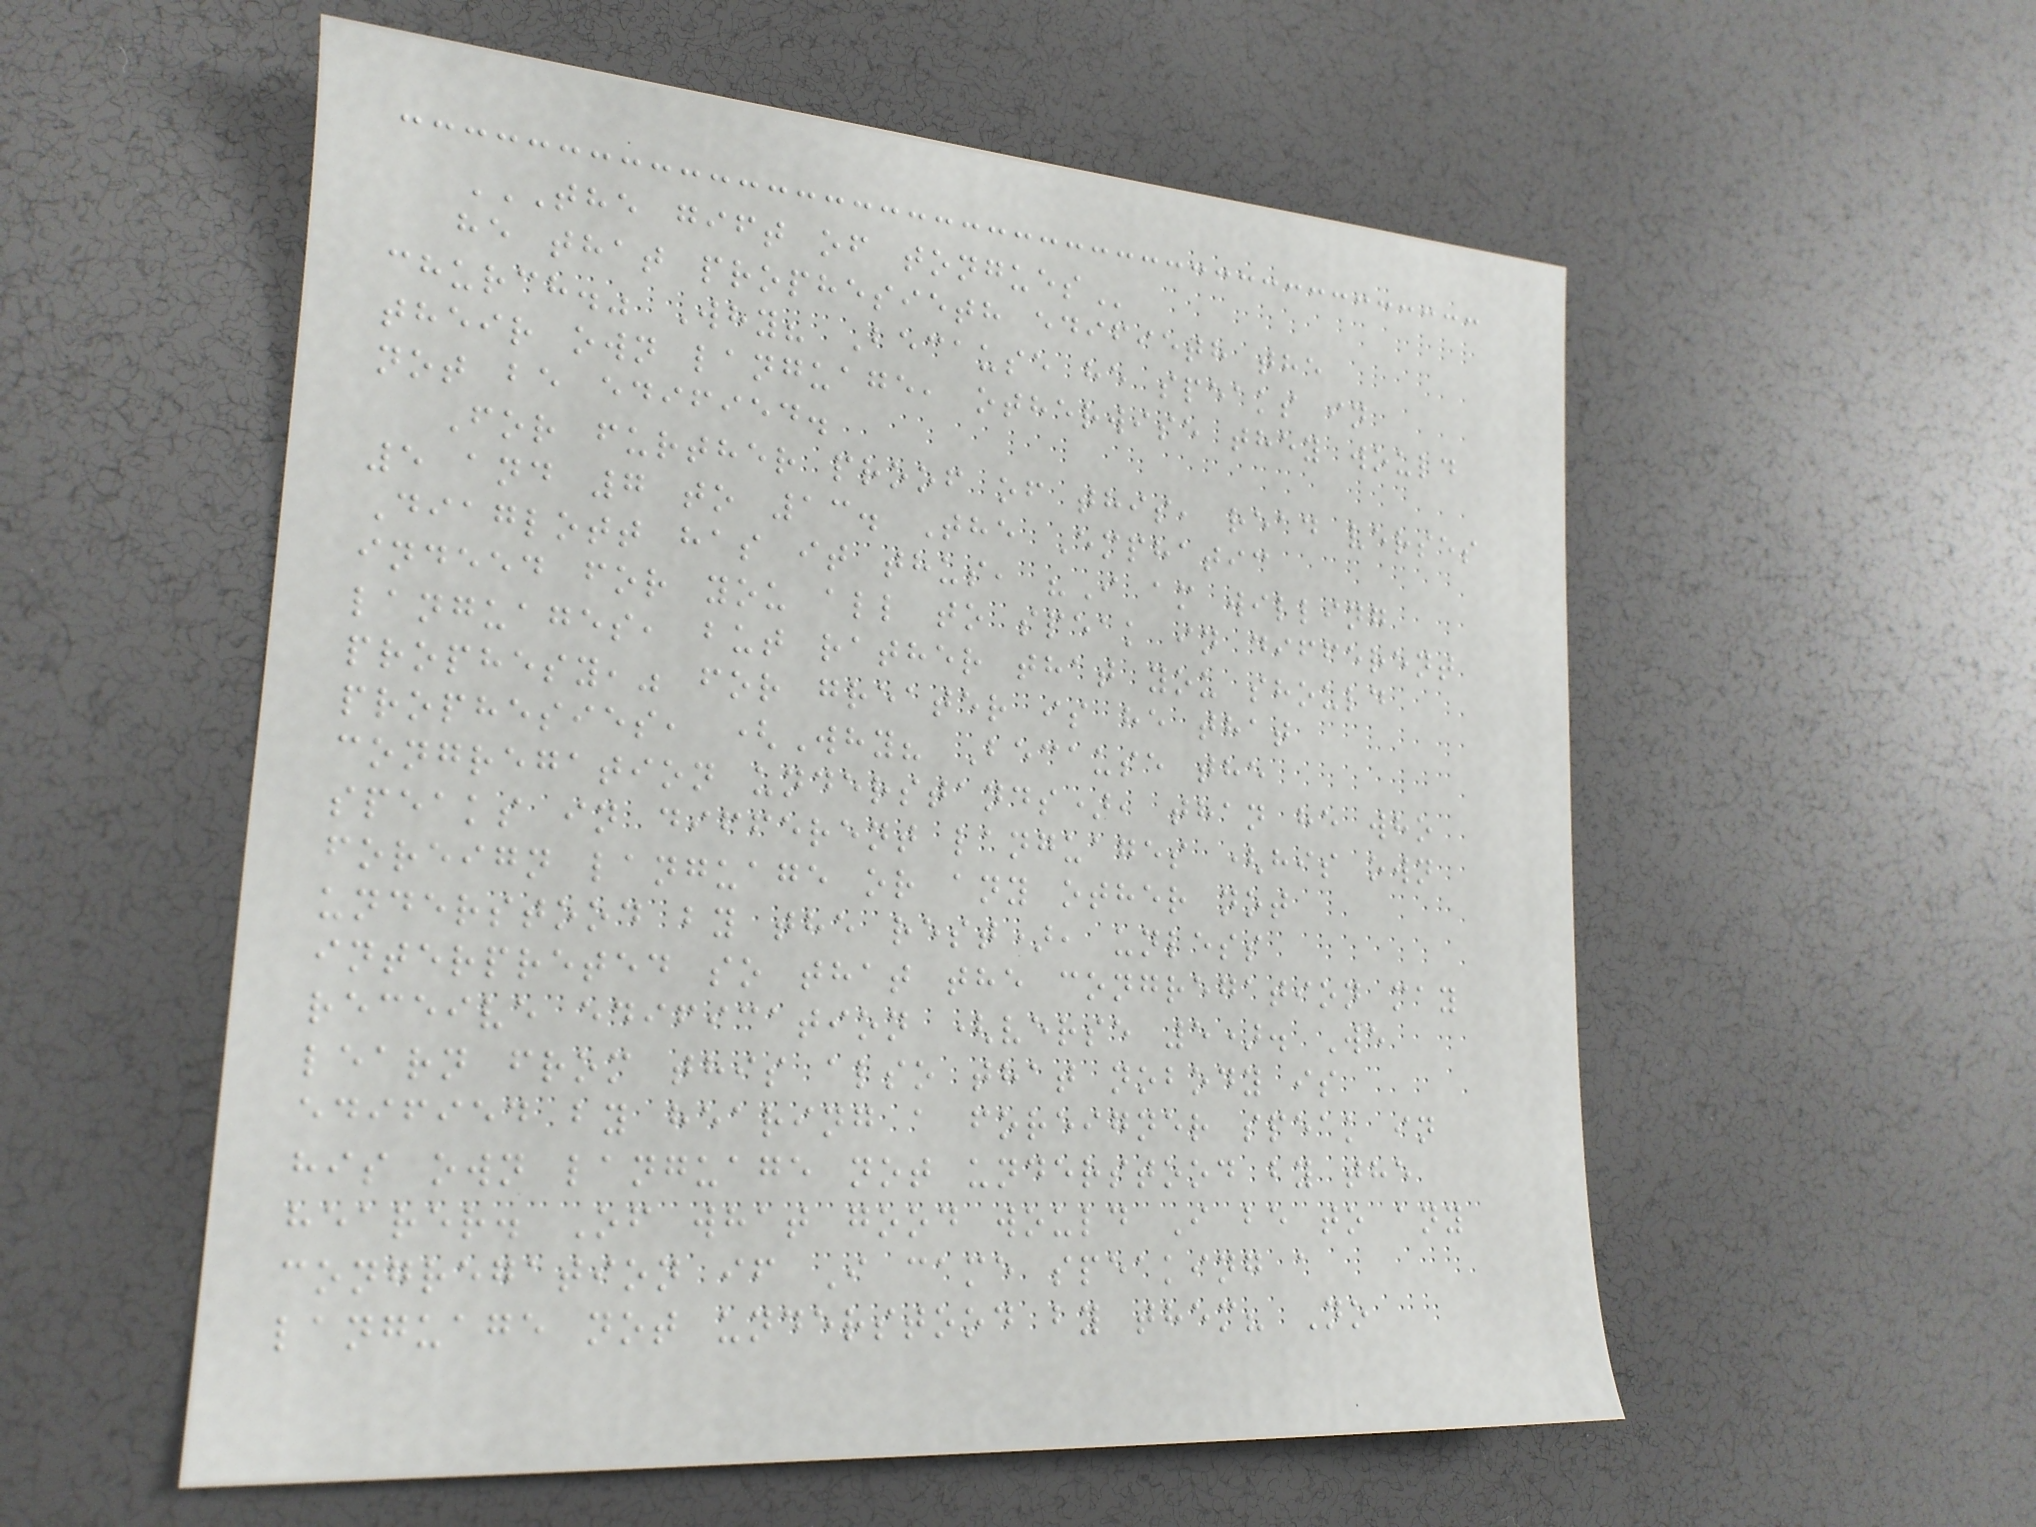THE GIFT OF TONGUES
he that prophesieth edifieth the
church." Why? Because he speaks in
their own language, otherwise they would
not be edified.
For further proof of this, read verses
5 and 7 to 13. The Emphatic
Diaglott has it thus, "I am willing
indeed for you all to speak in different
languages, but rather that you should
prophesy," for greater is he that
prophesies, (Why? Because the
congregation understands), than he who
speaks in different languages (his own
foreign language or any other not
understood by the rest), unless
interpreted so that the congregation may
receive edification (verse 5). We
learn from this also that nobody is
edified by hearing a foreigner speak in
his own language not understood by the
hearer. Of what good would I be to any
congregation if I came speaking a
language not understood by them? No
